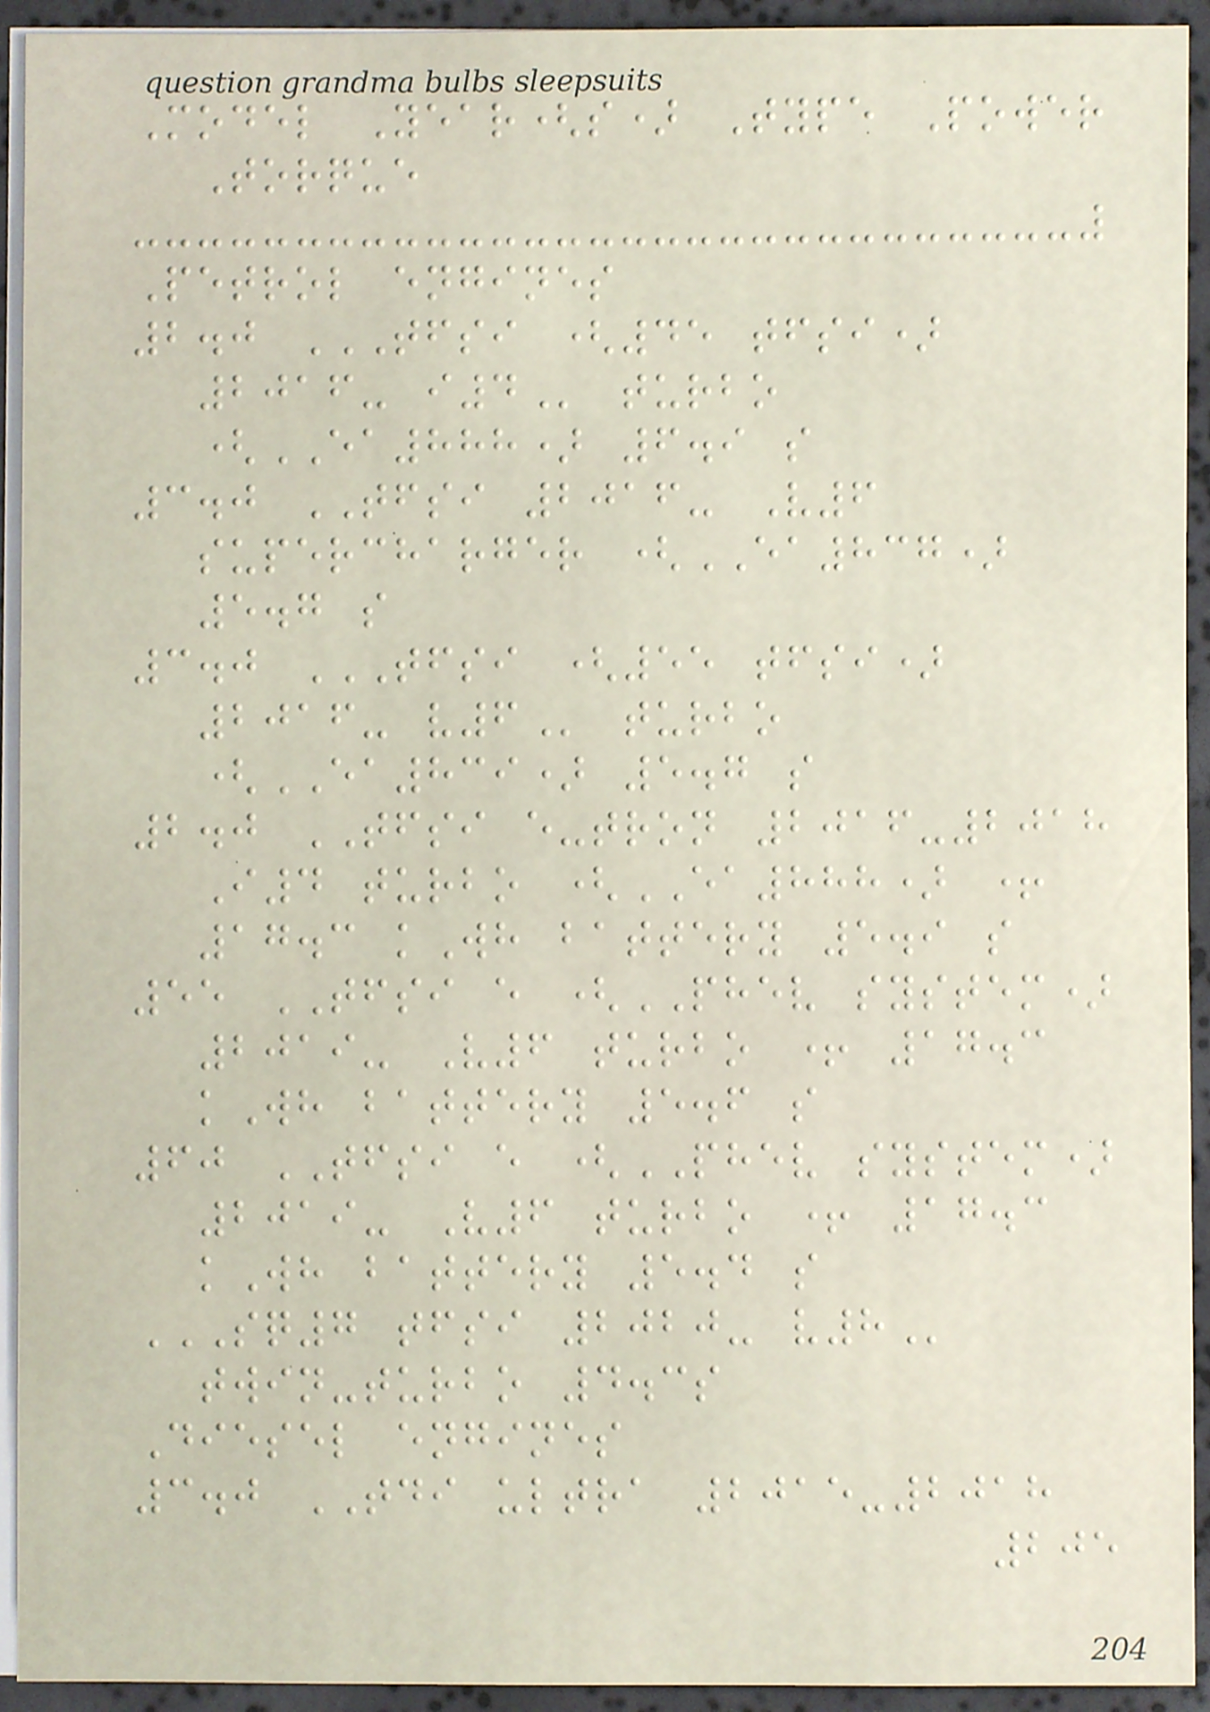Model Year(s) Type Power
Torque
Petrol engines
2.0 TFSI (45 TFSI)
2016- I4 turbo
(EA888) 6.9 s
3.0 TFSI 2016- V6
supercharger (EA837)
5.7 s
3.0 TFSI (55 TFSI)
2016- V6 turbo
(EA839) 5.7 s
2.0 TFSI e-tron 2016-2018
I4 turbo (EA888) +
17.3 kWh battery 5.9 s
55 TFSI e (PHEV system)
2019- V6 turbo + 17.3
kWh battery 5.6 s
60 TFSI e (PHEV system)
2019- V6 turbo + 17.3
kWh battery 5.4 s
SQ7 TFSI 2020- V8
twin-turbo 4.3s
Diesel engines
3.0 TDI ultra 2015-2018
205
